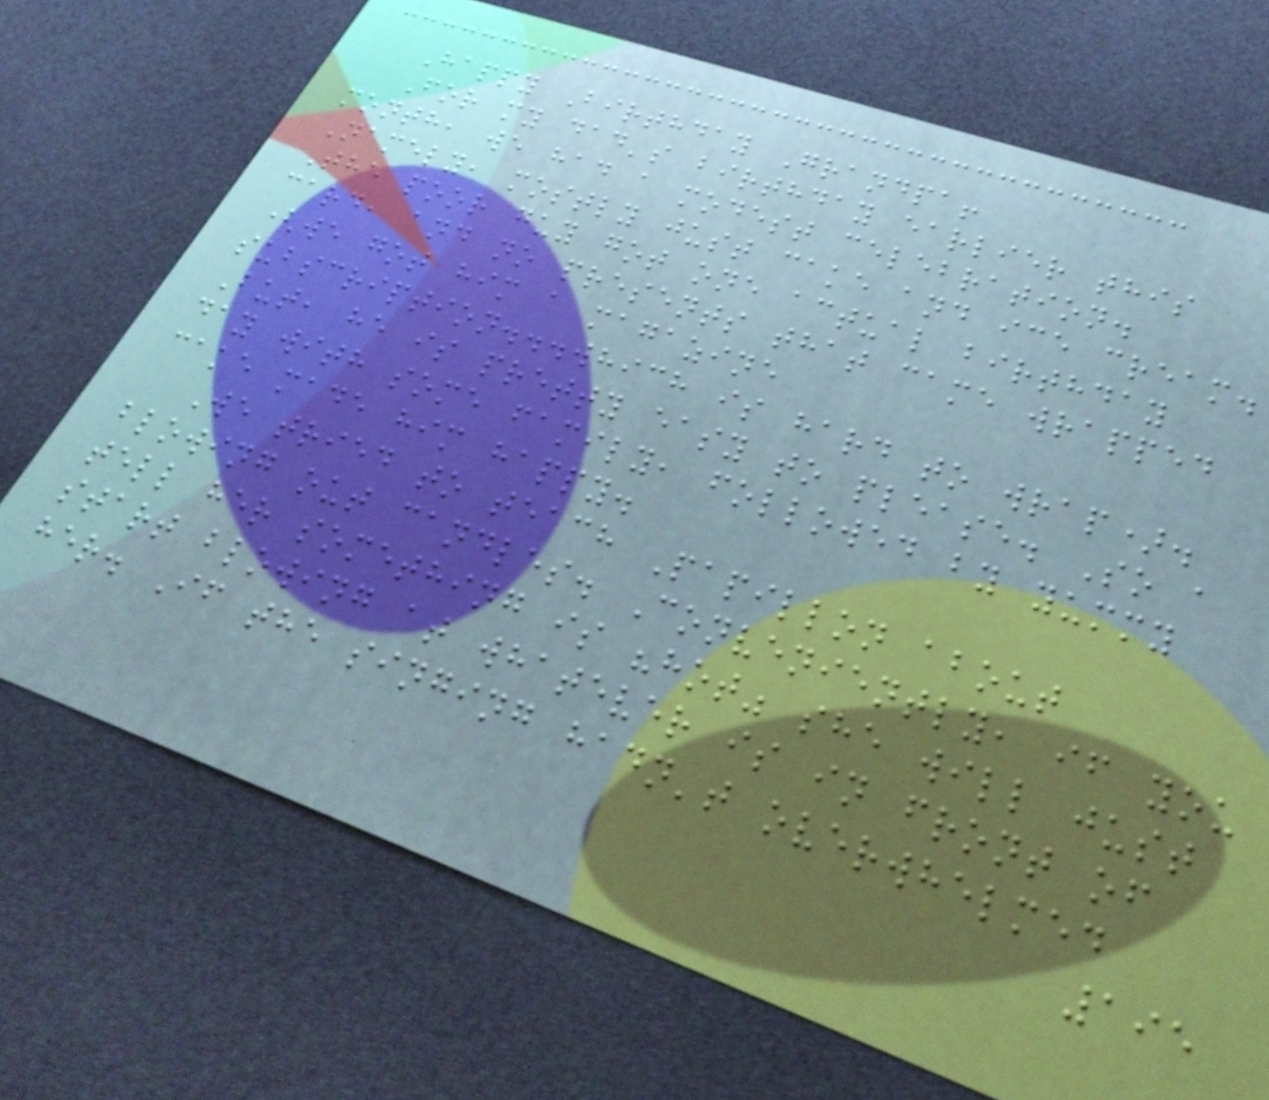Happy Birthday Grandpa!
For my dad's birthday earlier this
month, we had a modest celebration.
Namely, mostly just cake and ice cream.
The poor guy got one actual birthday
card, and no presents that came wrapped
(we got him a magazine
subscription...which is hard to wrap).
But, he is pretty easy to please. So a
day with some family, followed by yummy
cake made him happy.
We tried to teach Papillon about
blowing out candles. Conveniently, if you
tell her something is "hot" she will just
start blowing at whatever is in front of
her. If the singing hadn't overwhelmed
195
